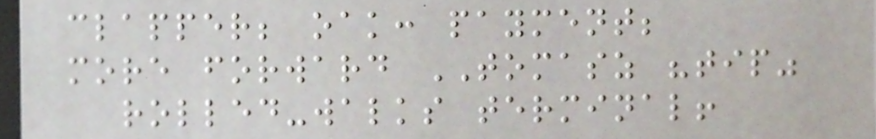clapper; oak: payment;
more forward TOMASZ "tip"
rolled-walks terminal!
